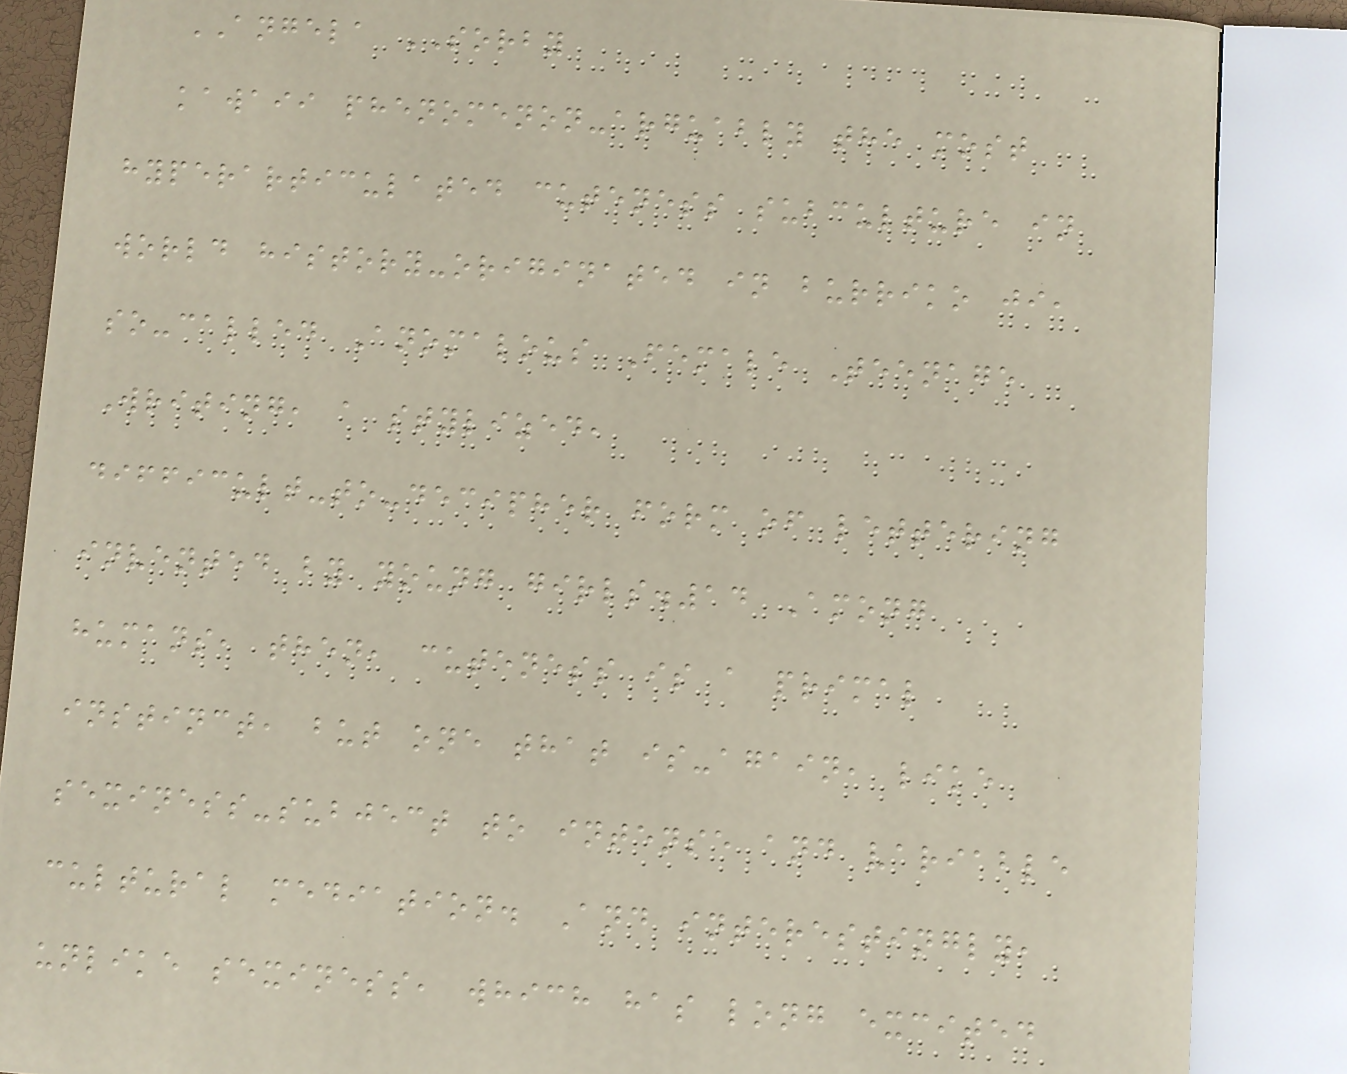ANGELA SORBY
kawaii phenomenon-arguably the most
hyperarticulated cuteness subculture in
world history-originated in burriko ji,
so-called Anomalous Female Teenage
Writing, a stylized,
difficult-to-decipher form of lettering
invented by young girls.14 Among
humans, then, cuteness is a primal
instinct, but one that is-again, like
sexiness-subject to intense and variable
cultural mediation. And interestingly,
unlike sexiness, which has long excited
